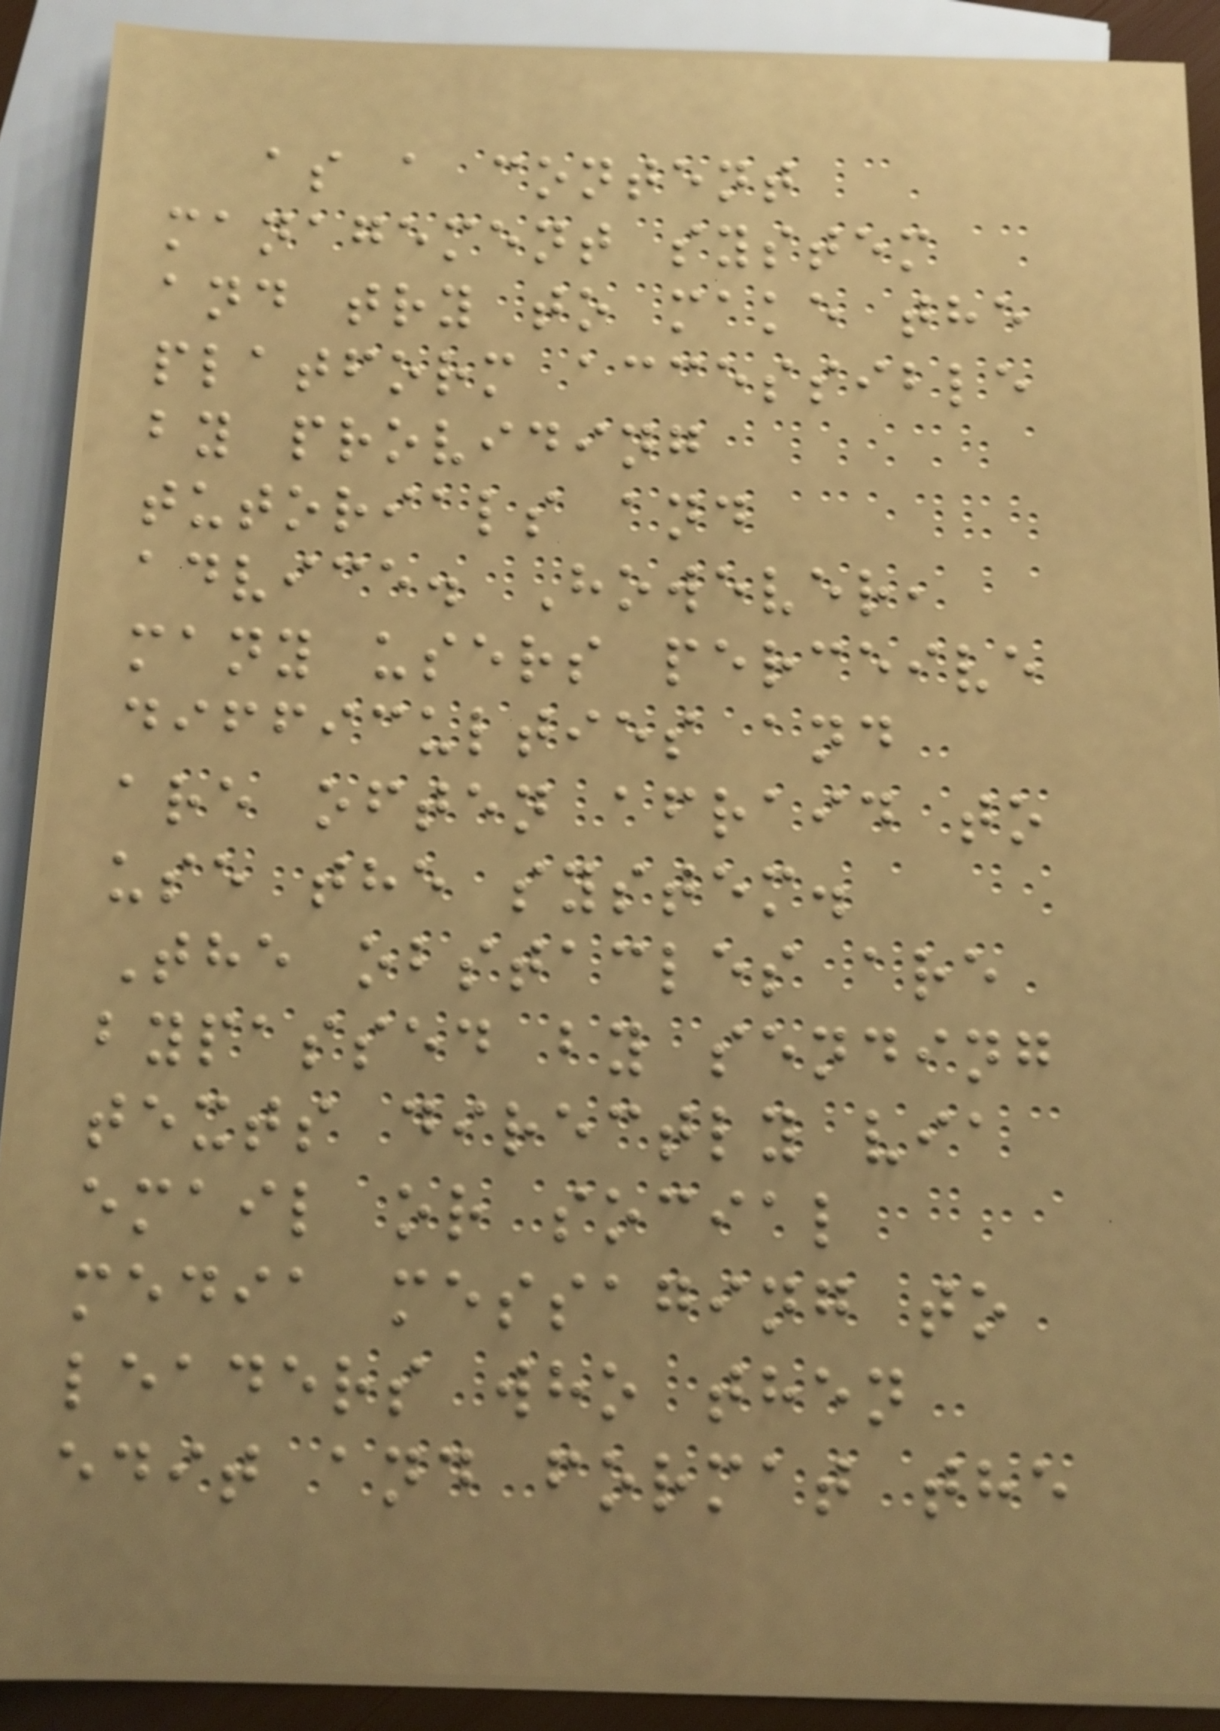as a content
management system
and try to make the
platform accessible
by providing
tutorials and
advice. However,
many users perceive
difficulties and
are often afraid to
use the system.
The obstacles are
bypassed by sending
texts directly via
email or social
media messaging to
leaders who then
edit and format the
